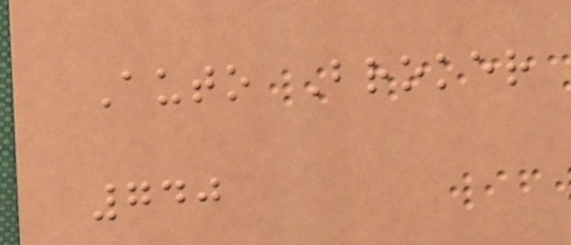Auto Broker
740
